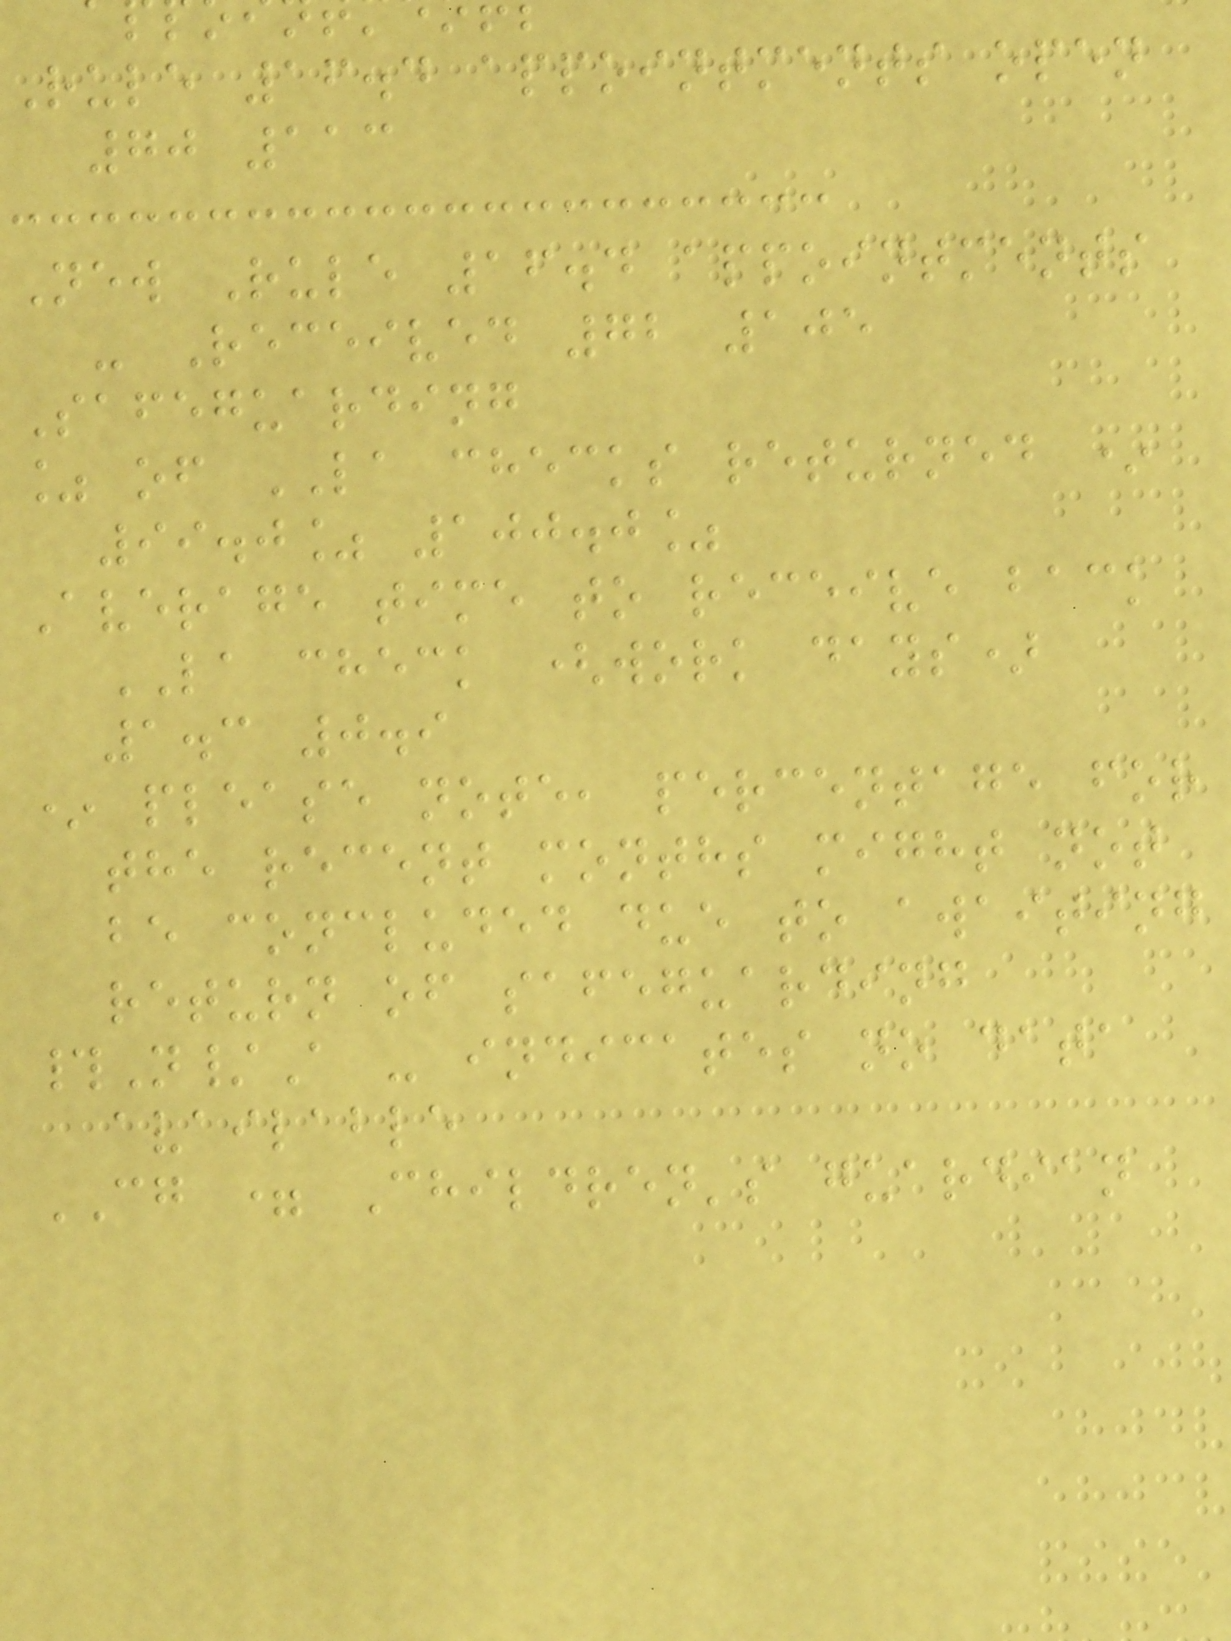Rule 16.4 appointments open
70 113
New Rule 16.4 appointments
- Received 72 105
Safeguarding
% of LA checks returned *
99.0% 100.0%
Average time to receive back
LA check (work days)
1.3 0.9
* please note, percentage for
the recent months might not
be concluded due to awaiting
return of safeguarding
#N/A - indicates no data
available
CG = Children's guardian
